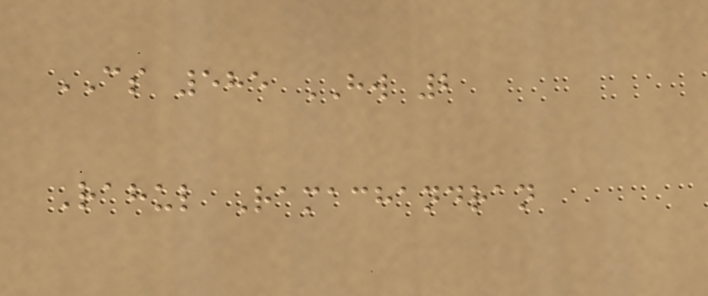CS 585 HW 2
Rahul Ramachandran
